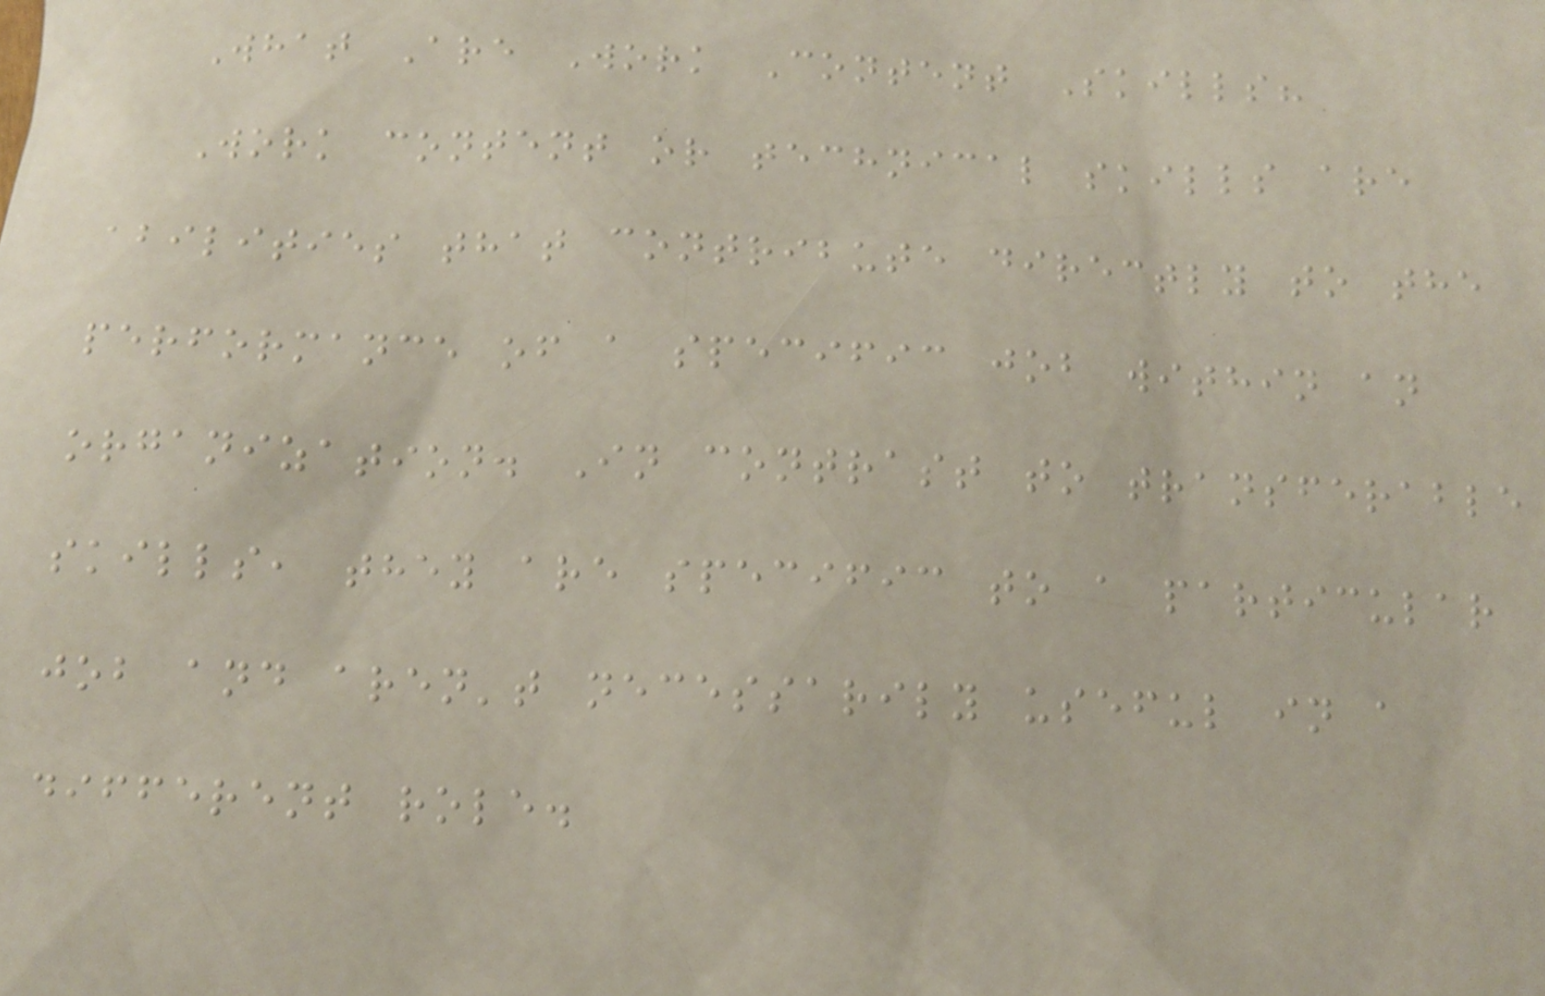What Are Work Content Skills?
Work content or technical skills are
abilities that contribute directly to the
performance of a specific job within an
organization. In contrast to transferable
skills, they are specific to a particular
job and aren't necessarily useful in a
different role.
